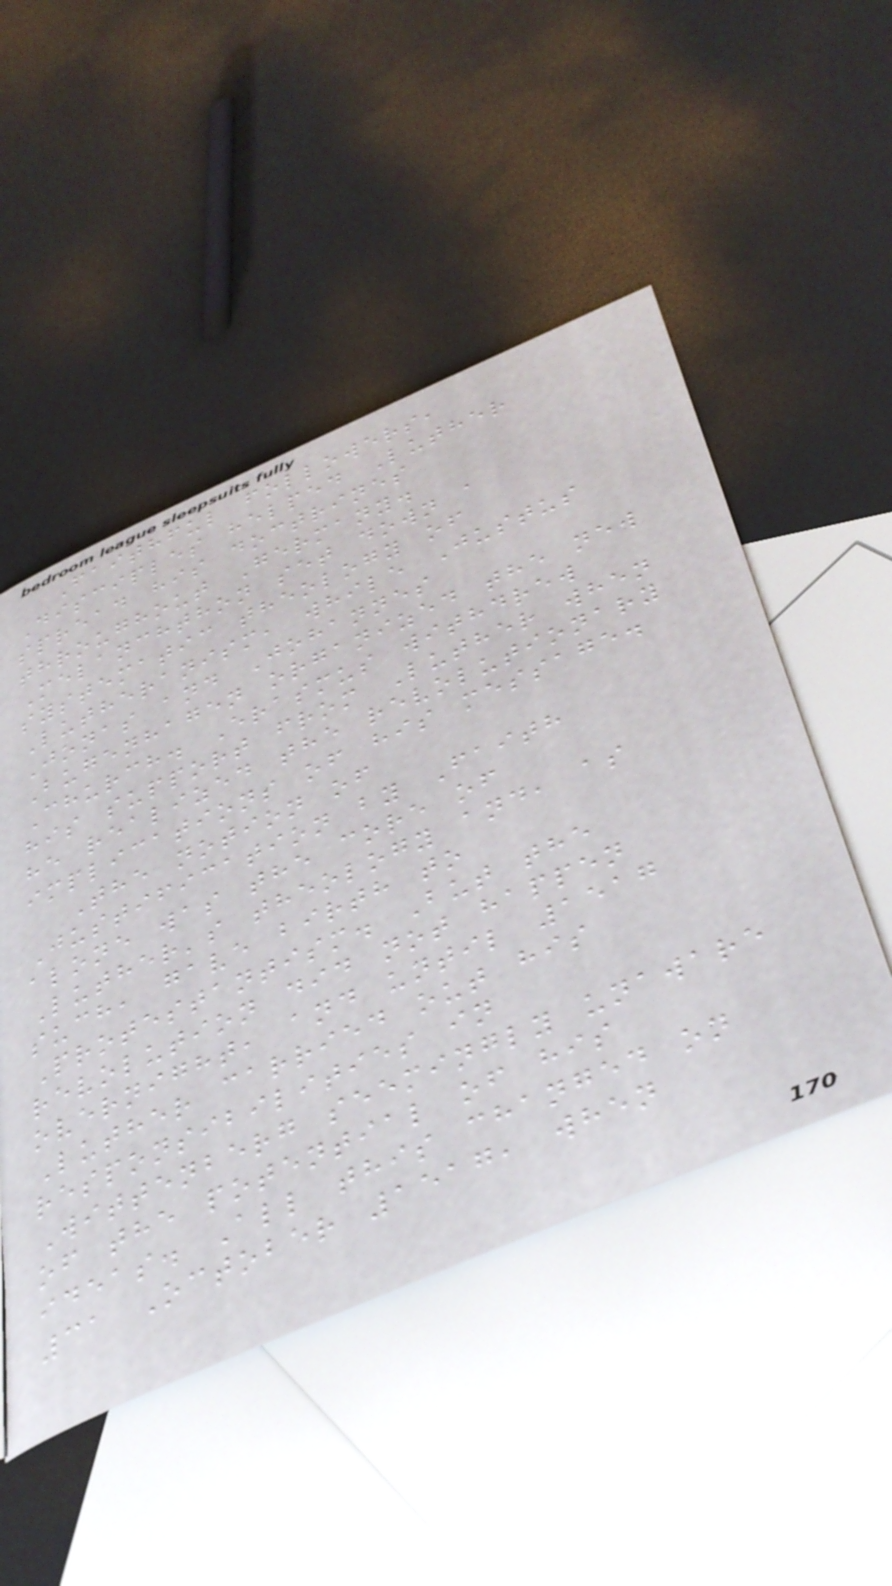Faithful followers,
Disciples helped Luther
spread his doctrines
throughout Germany.
Melanchthon set down a
systematic theology of
Lutheranism, while Justus
Jonas and Johannes
Bugenhagen organized the new
Church. Erasmus withdrew
his support from Luther when
he realized the revolutionary
implications of his message.
The notion of
Justification by Faith
alone was the core of
Luther's theology and, as
such, gave birth to
Protestantism. But the
revolution did not happen
overnight, and until 1517
Luther carried out his
responsibilities in
Wittenberg seemingly unaware
of the potential of his
ideas. All this changed on
31 October 1517, when
